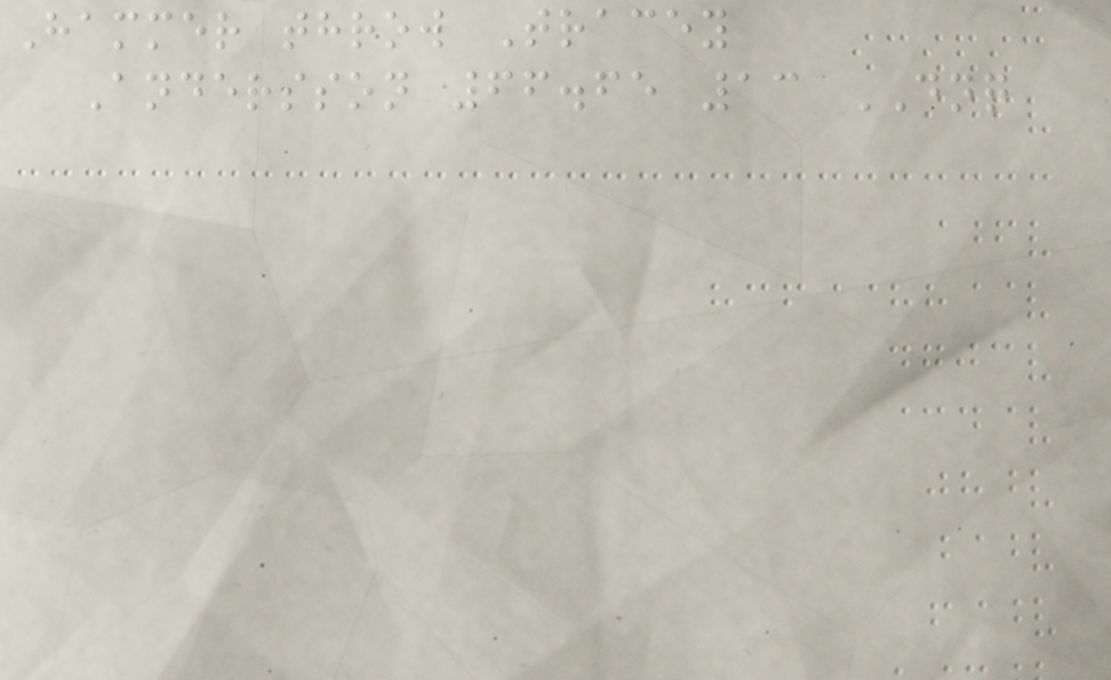Hammer throw Tracey
Andersson 66.65 13 DNQ
